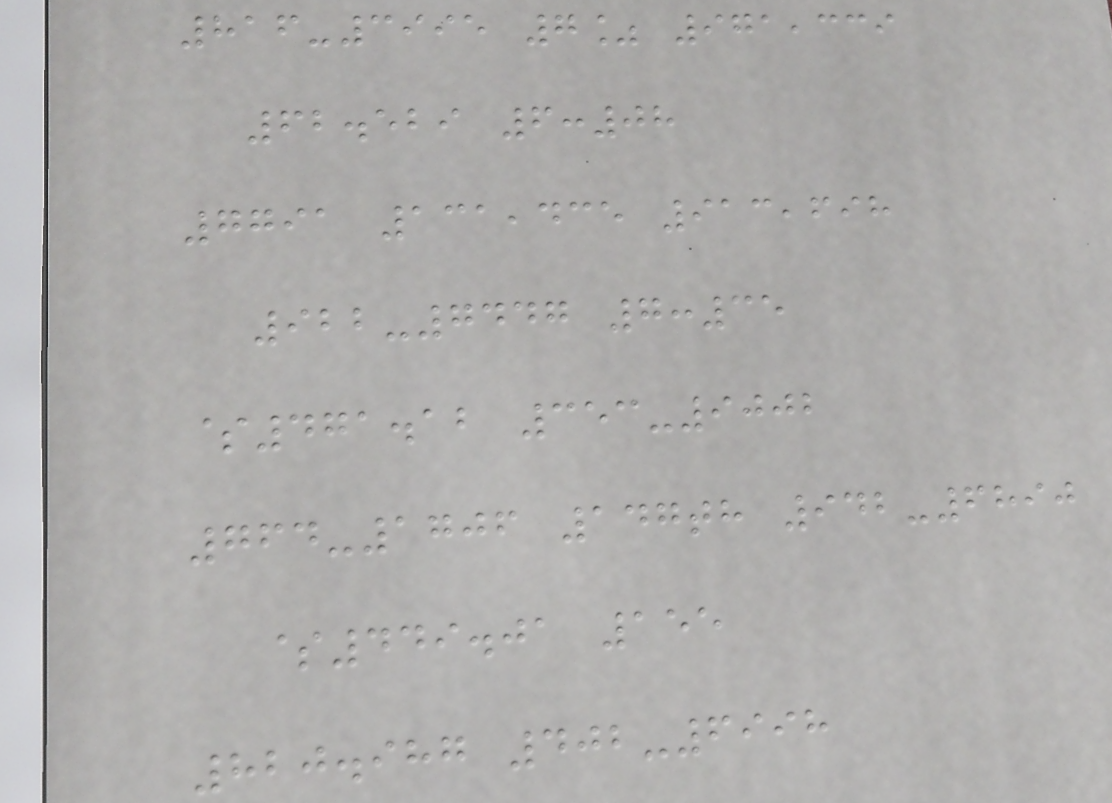816-3995 7% 971,339
62.529 6:08
7791 131,435 913,698
922-7447 7:35
$471.12 353-9002
764-1706 147th 942-6890
$449.01 155
820.987 402-6998
